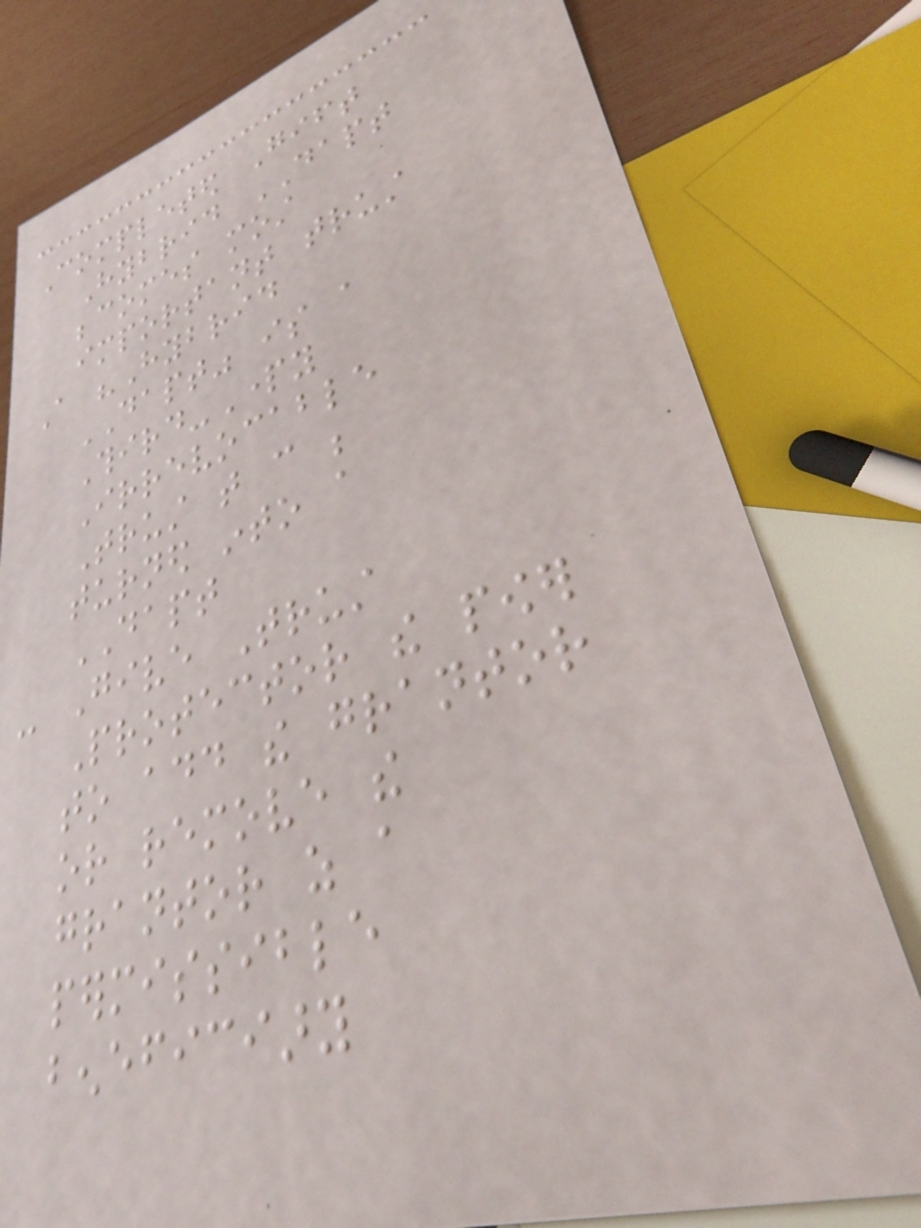Completed Gift
Hybrid DAPT
becomes most
important trust
A "Hybrid
DAPT" is a
Third-Party
Irrevocable
Trust that can be
turned into a
DAPT
- Give Trust
Protector the power
to add the grantor
or remove the
grantor as a
permissible
beneficiary
